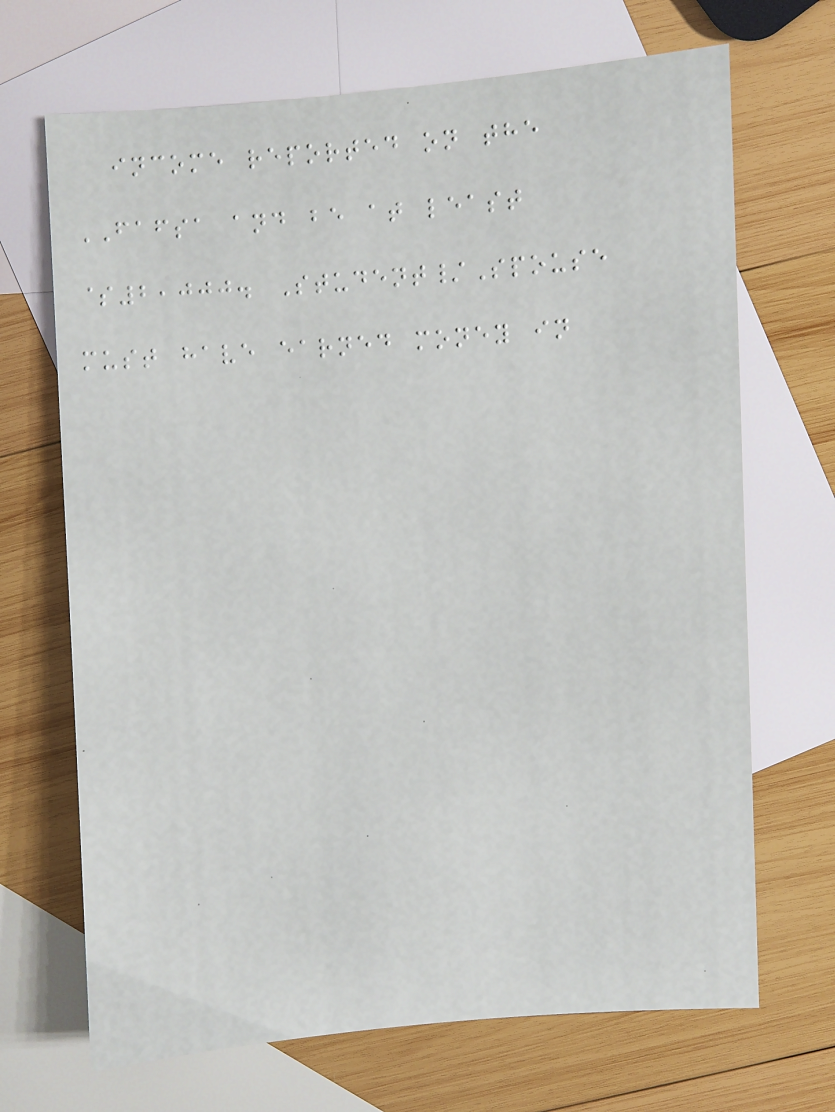income reported on the
FAFSA and be at least
$2,000. Student/Spouse
must have earned money in
